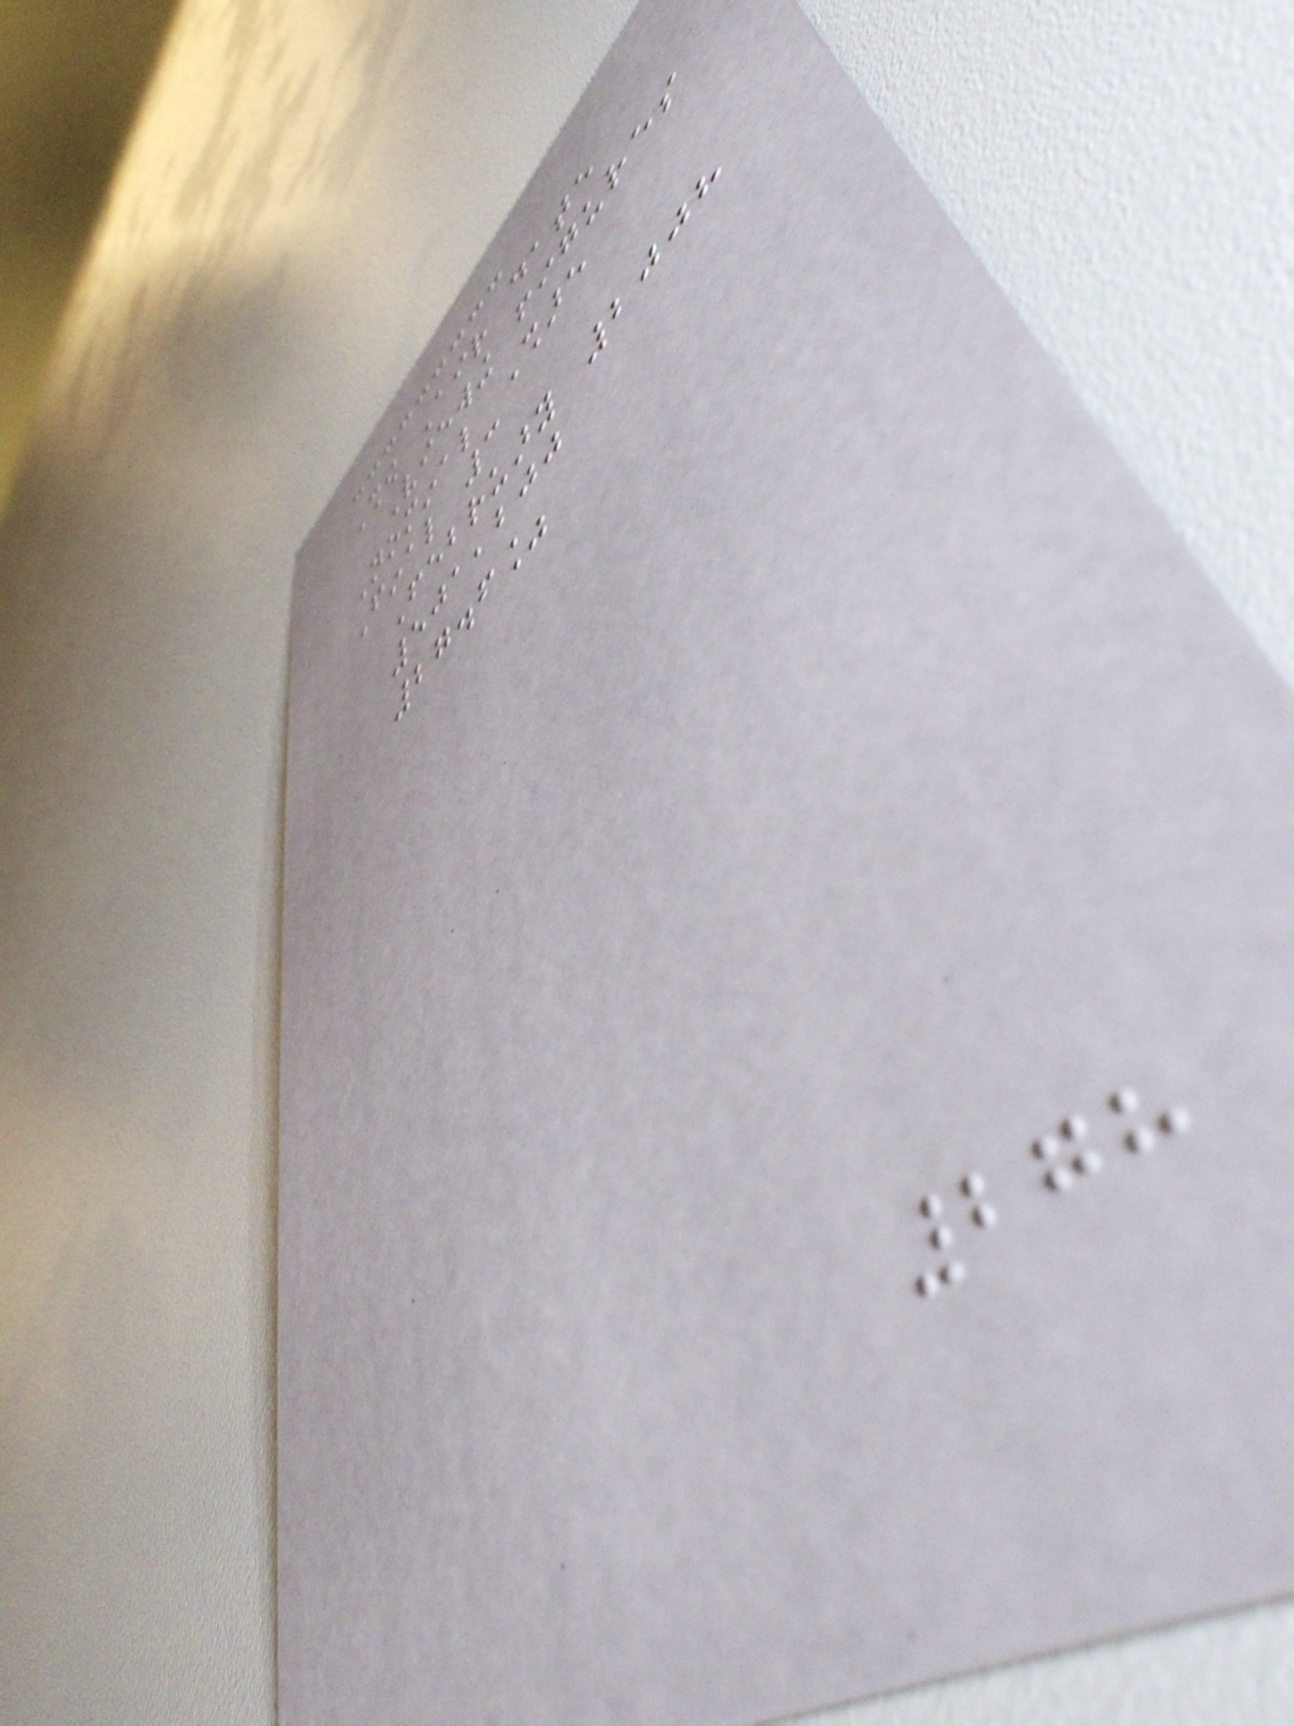Show Air date
Viewing figures
Nominal Share
Final 3
February 2008
501,200
27.6%
278
